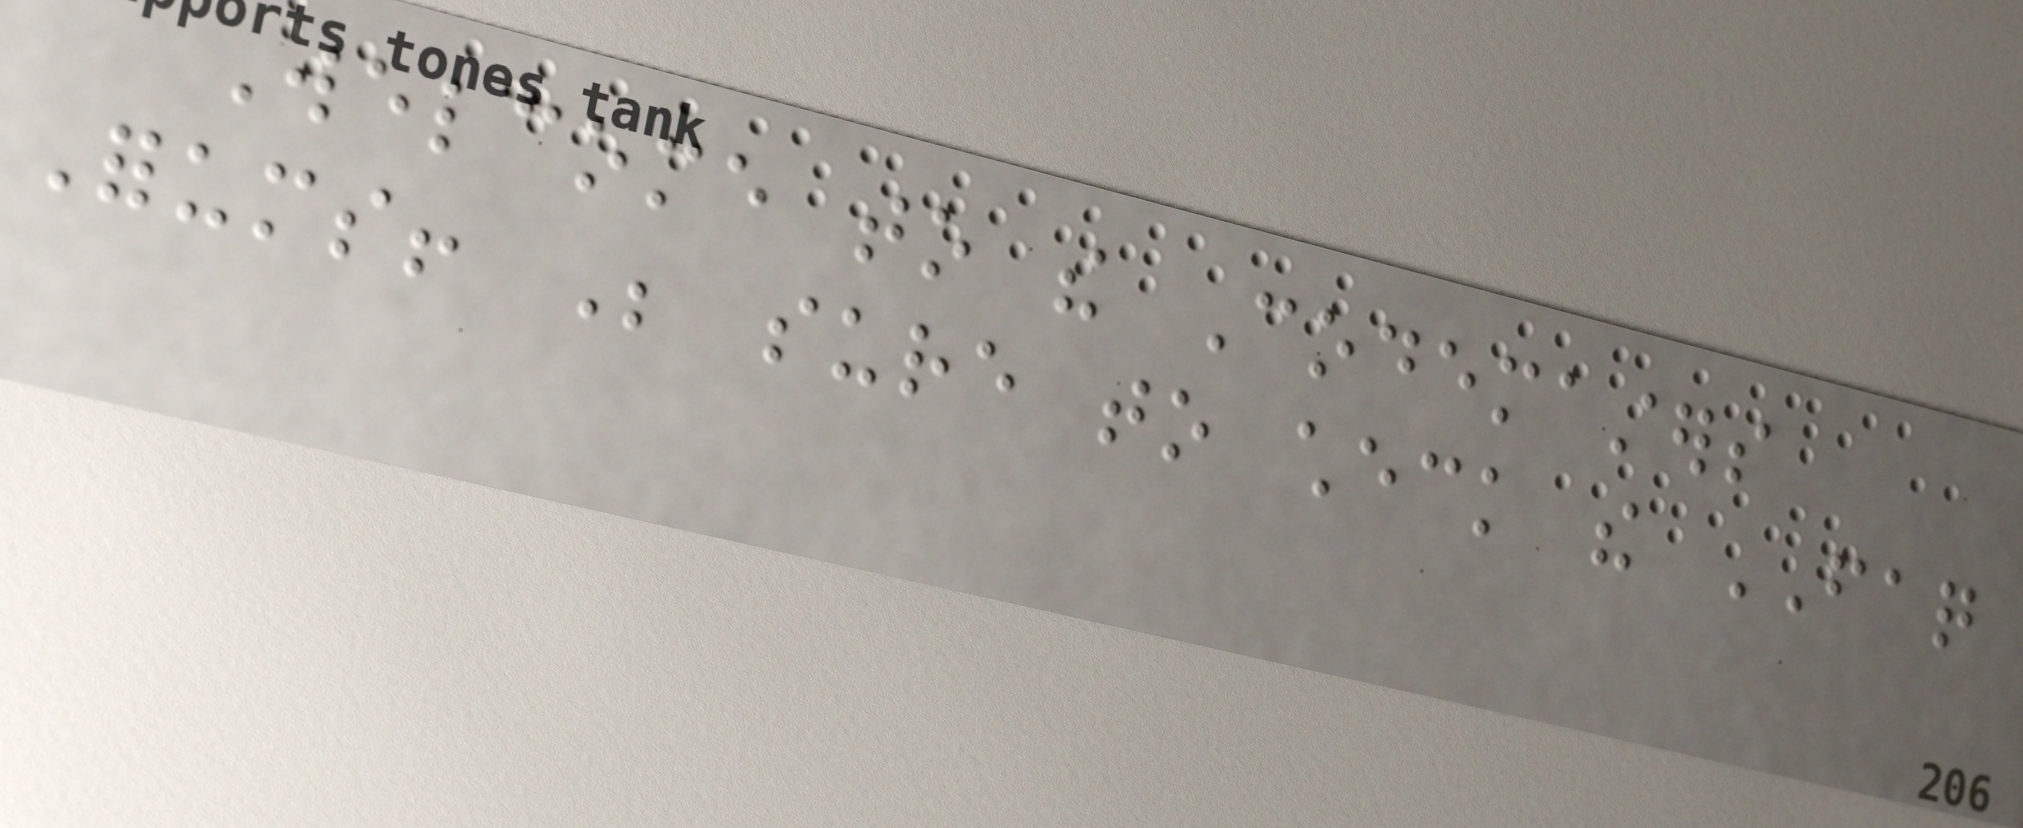Welcome to the Codemasters
Forums! Be sure to check the FAQ
